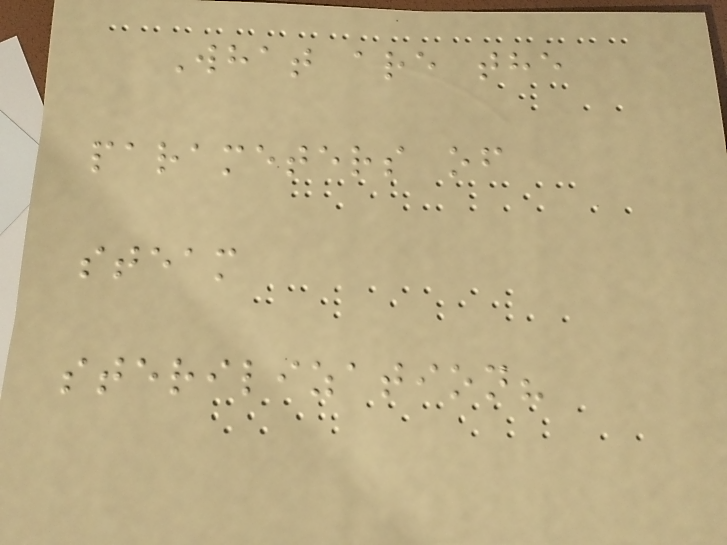What are the
parameters of
steam
sterilization?
